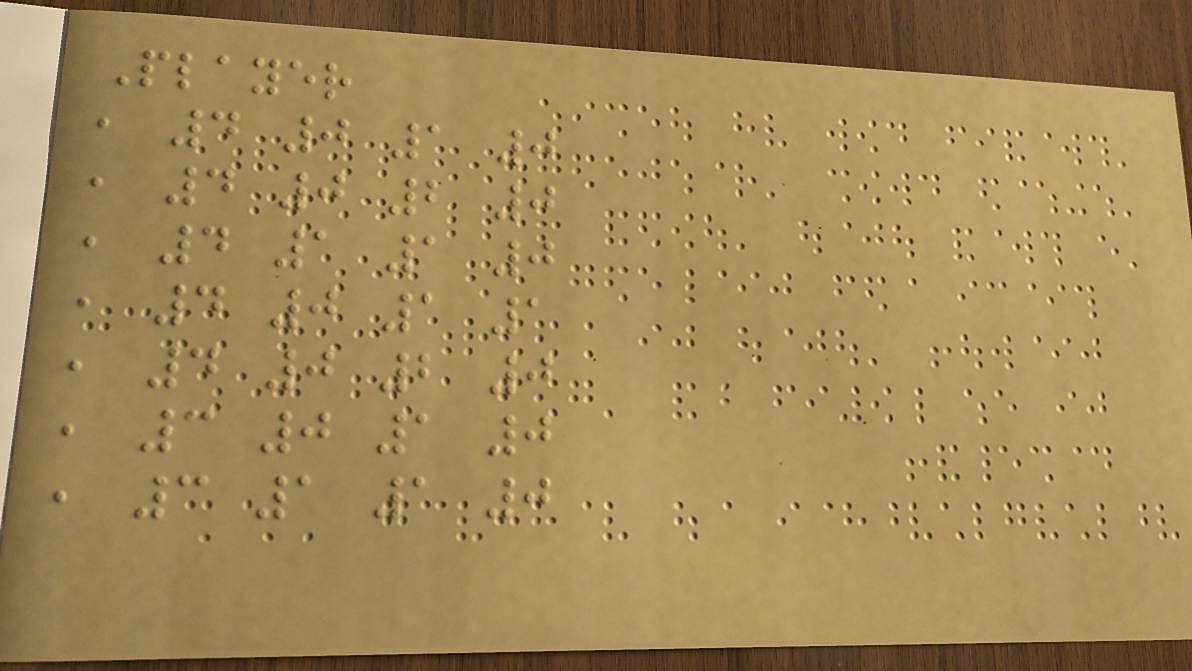Player
, 4 0 1 0
, 4 0 2 0
, 4 1 1 0
, 4 0 1 1
, 4 0 2 0
, 3 0 1 0
, 3 1 1 0
